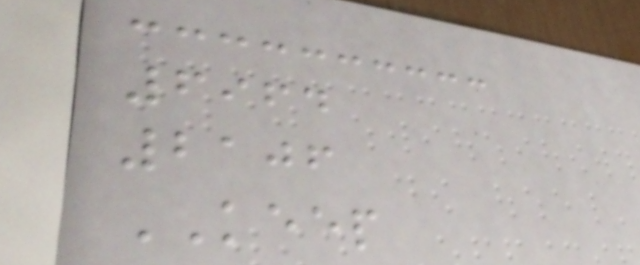6964
2106
KEEP
